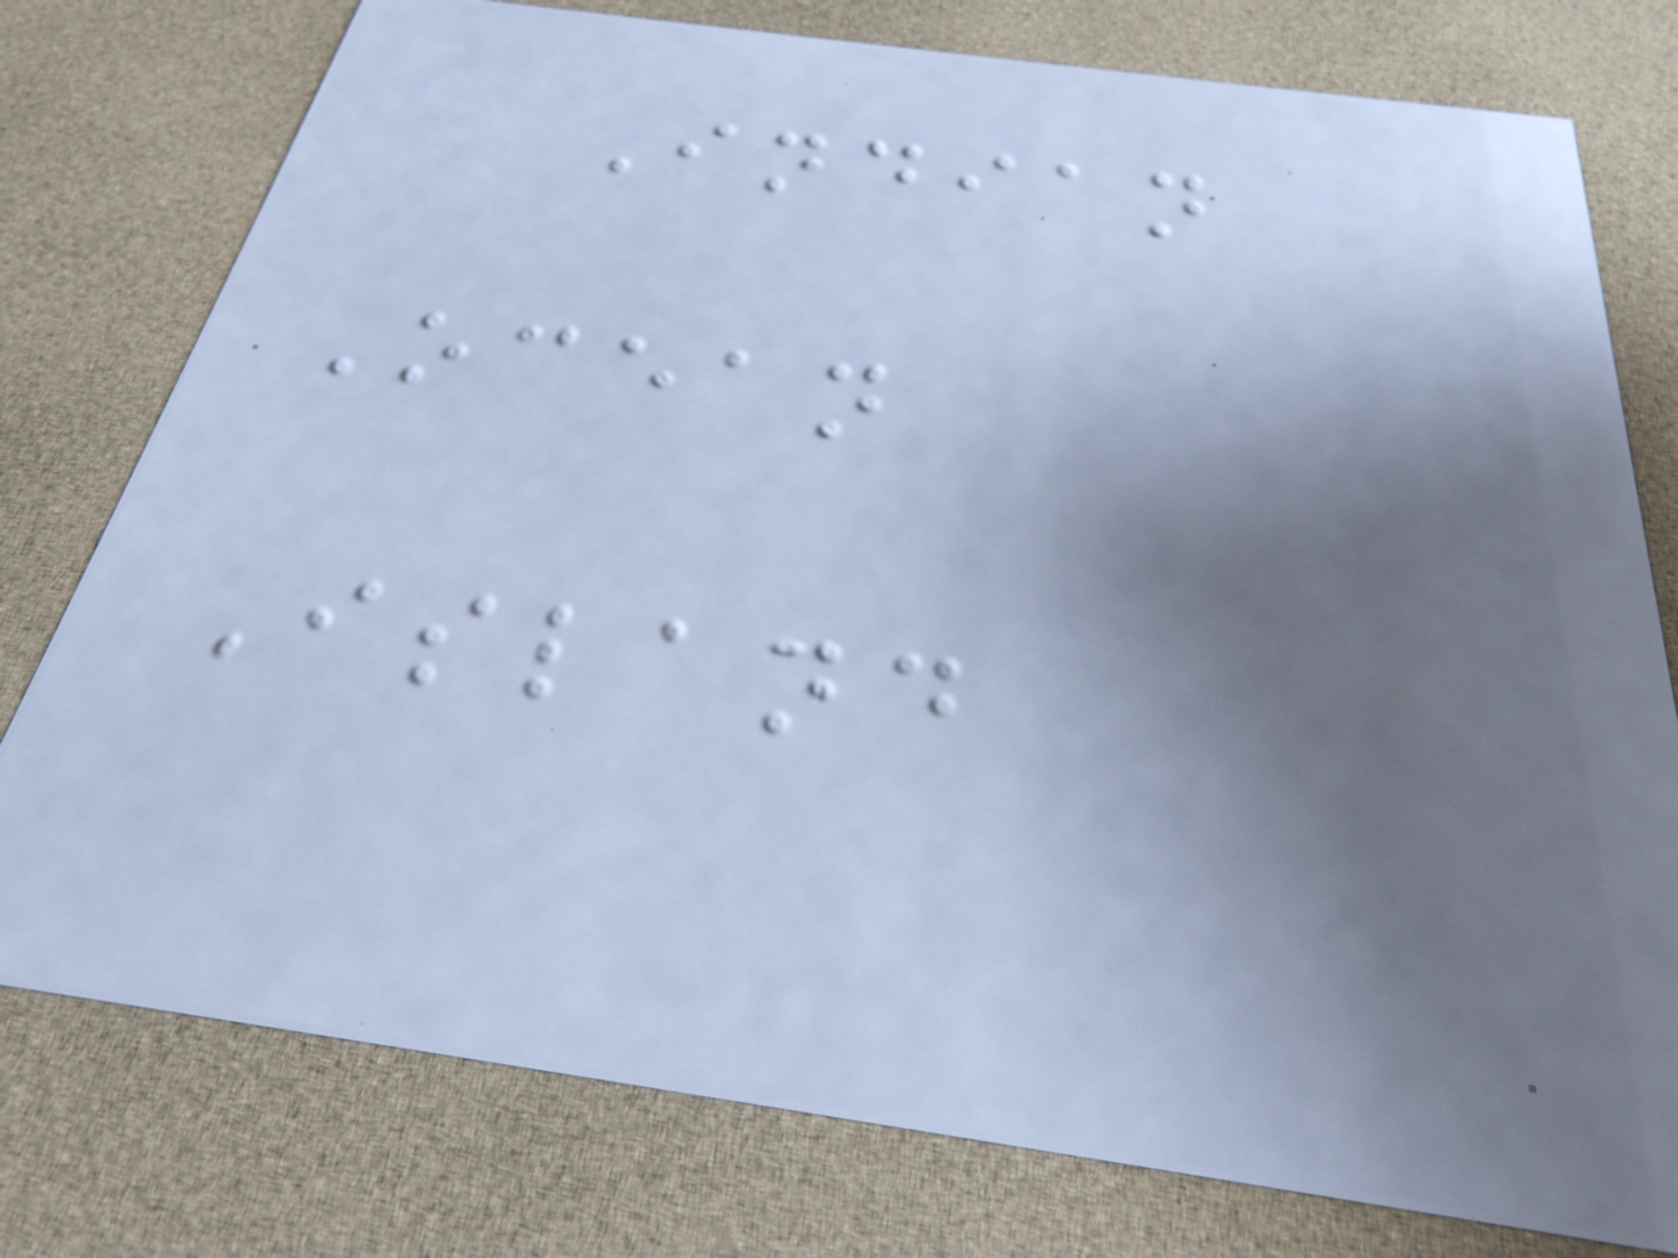Indian
Ocean
Island
